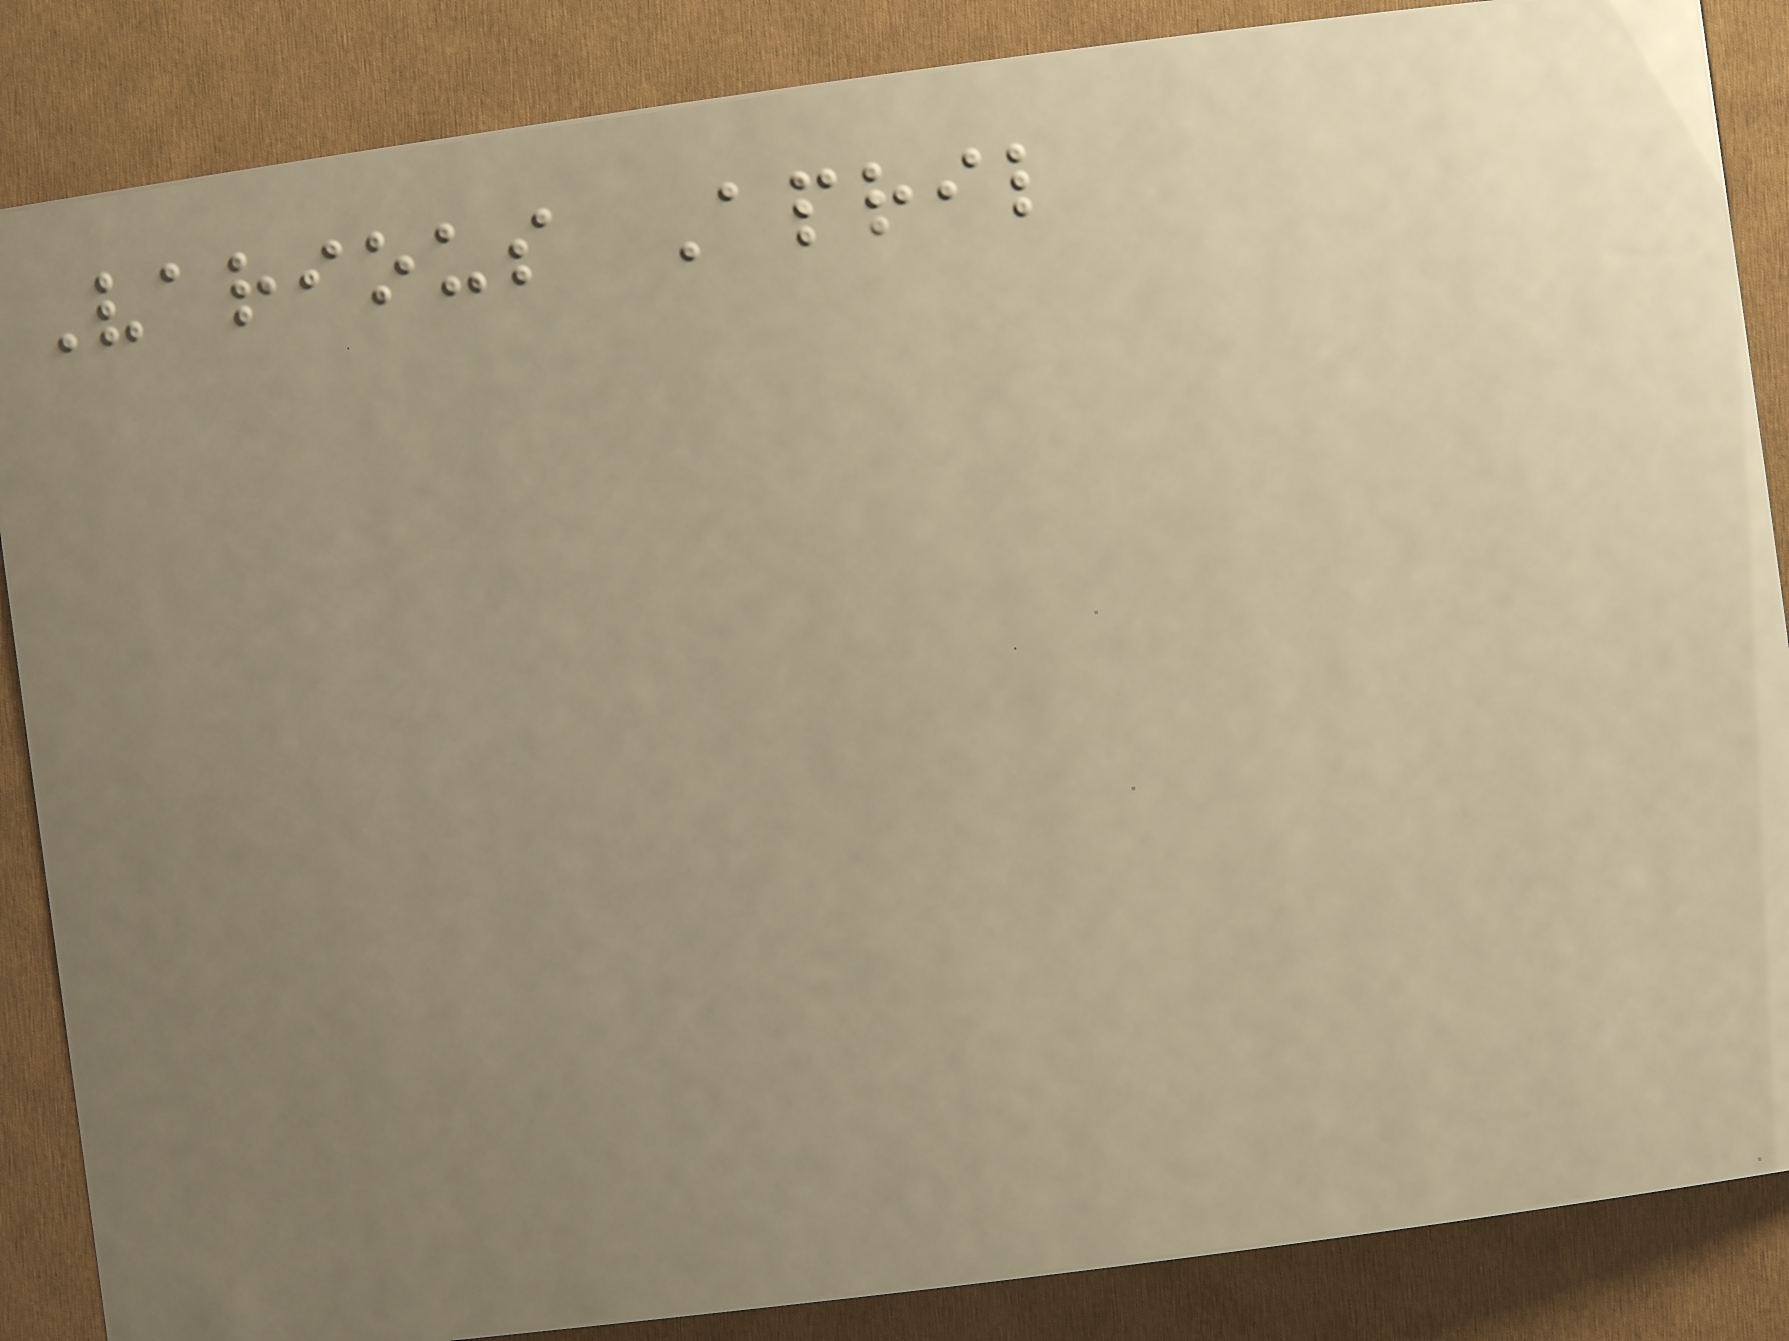Various April
